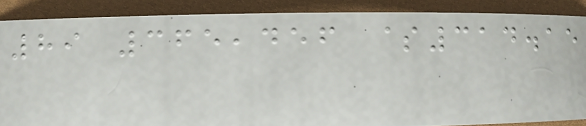89 365,456 $314.15
